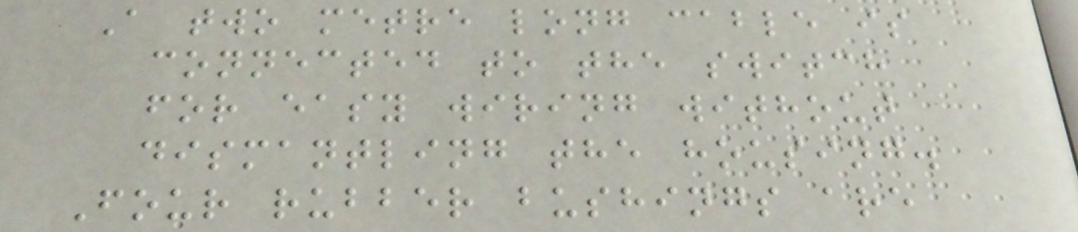A two metre long cable is
connected to the switch
for easy wiring without
dismantling the housing.
Four rubber bushings are
